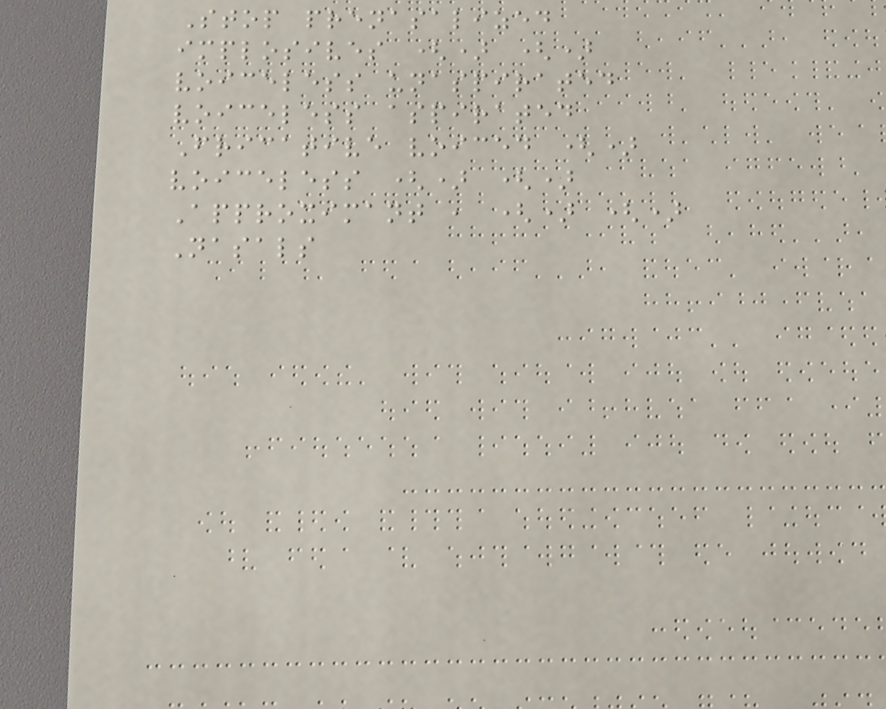Stop prenasalized
implosives () ()
voiceless unaspirated
voiceless aspirated
Fricative voiced ()
voiceless () ()
Approximant , () ()
Nasals
